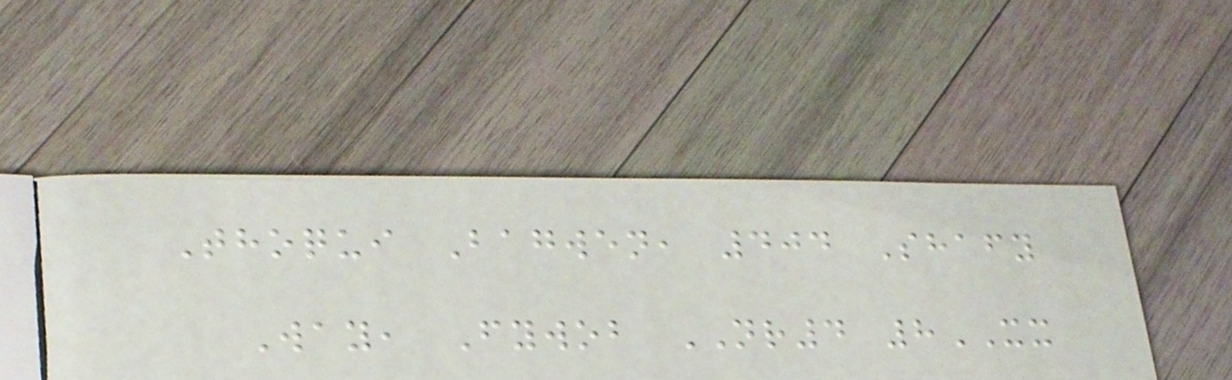Thoqui Bagwen, 404 Shafy
Way, Fywob NR4 8XX
